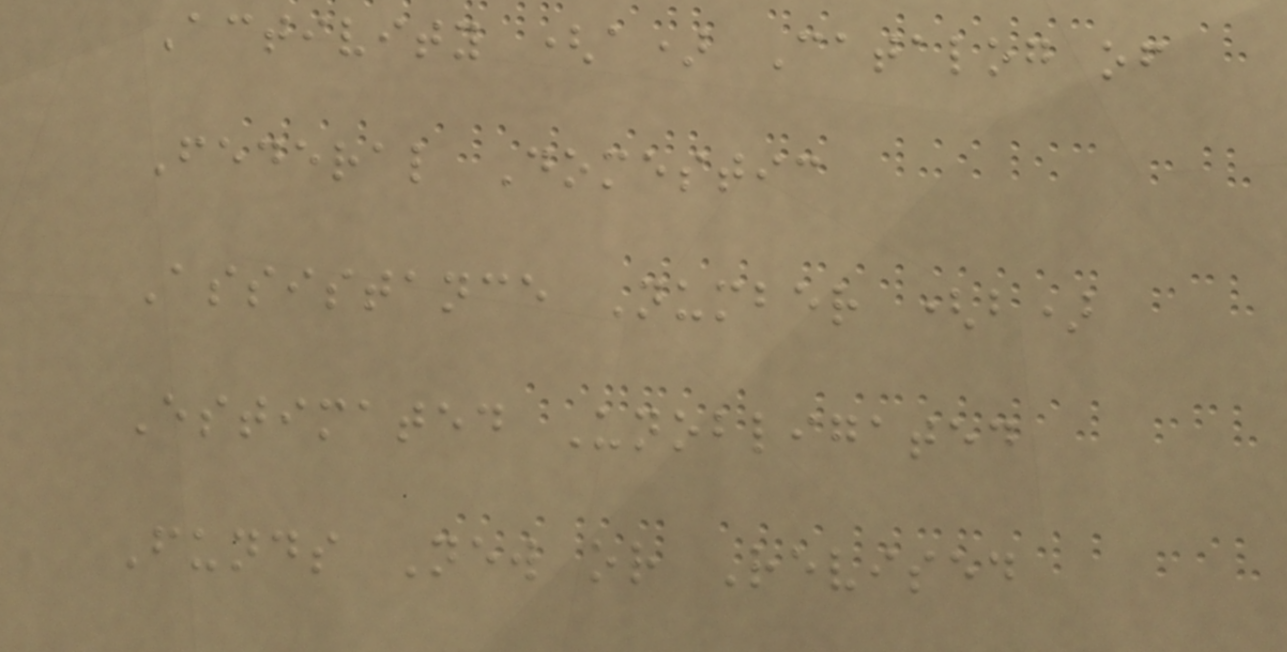Activity (a) Catalog of
Federal Domestic
Assistance Number (b)
Estimated Unobligated
Funds New or Revised
